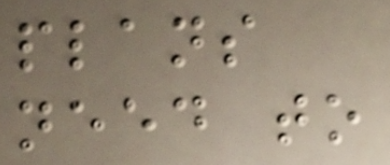plans
need to
